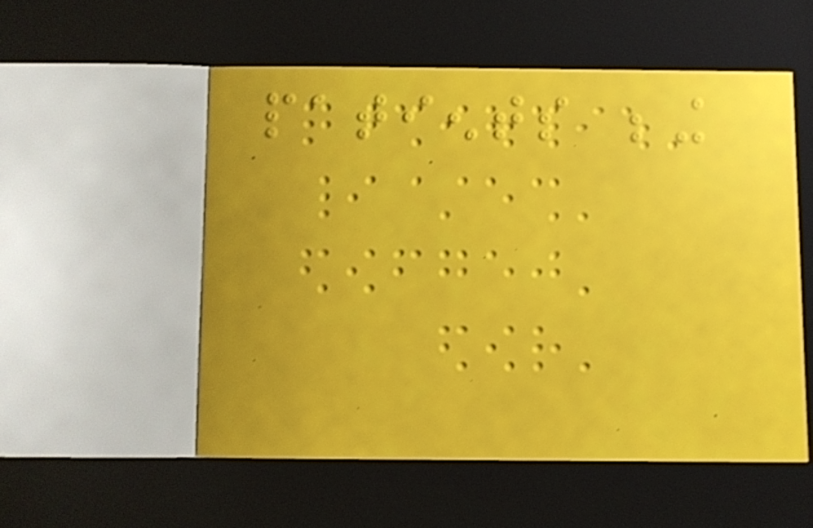patients being
